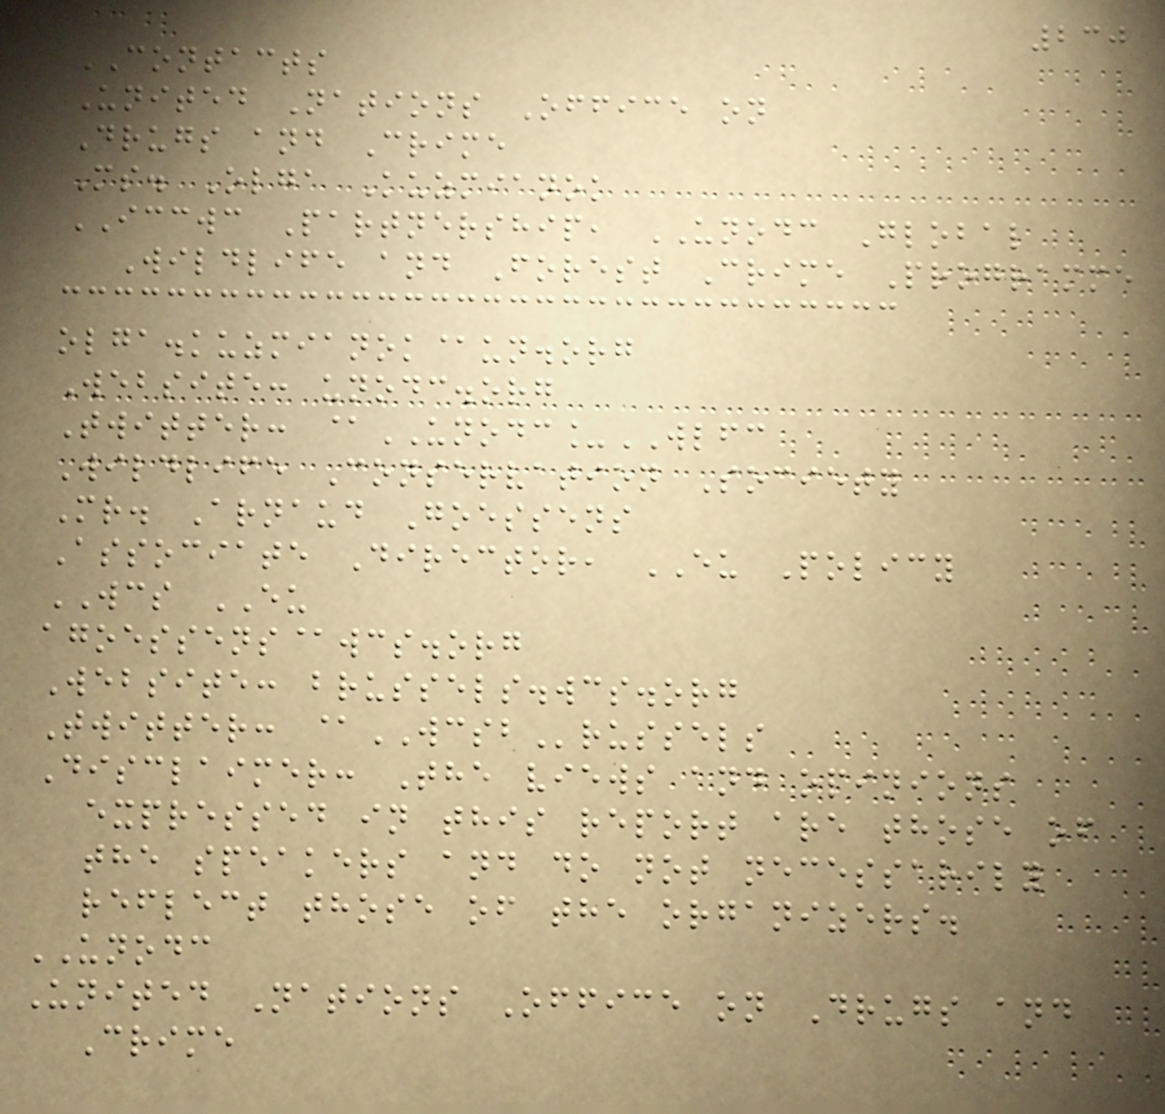230
CONTACTS
United Nations Office on
Drugs and Crime
Ms. Olga Kuzmianok
ICCWC Partnership, UNODC Global
Wildlife and Forest Crime Programme
olga.kuzmianok@un.org
Website: unodc.org
Twitter: @UNODC_WLFC
Wildlife Conservation Society
Mr. Arnaud Goessens
Associate Director, EU Policy
WCS EU
agoessens@wcs.org
Website: brussels.wcs.org
Twitter: @WCSBrussels
Disclaimer: The views and opinions
expressed in this report are those of
the speakers and do not necessarily
reflect those of the organizers.
UNODC
United Nations Office on Drugs and
Crime
